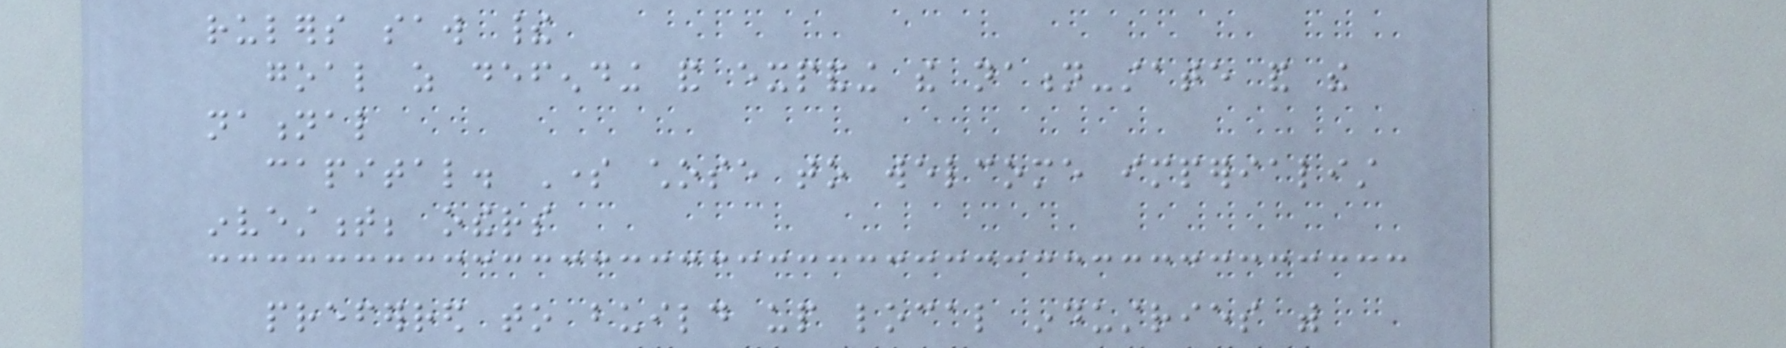rulers saw their
goal as defending and expanding the nation-state and the
national
capital. Some chose to welcome imperialist
investment; others
preferred to build up local industries with
